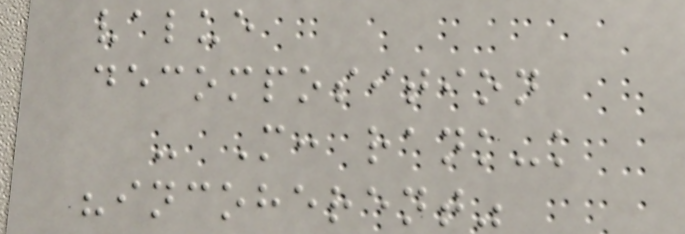value
decomposition
- M: rank-k
"incoherent"
